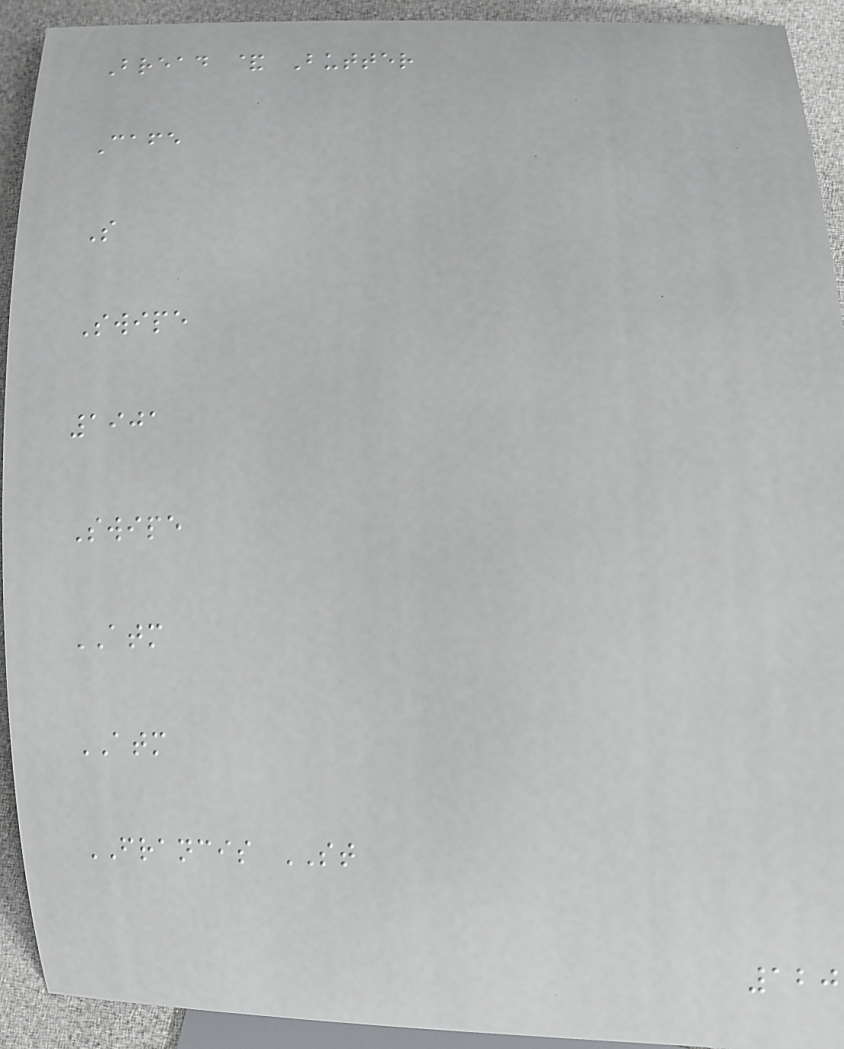Bread & Butter
Cafe
S
Swipe
1901
Swipe
ATM
ATM
FRANCIS ST
120
